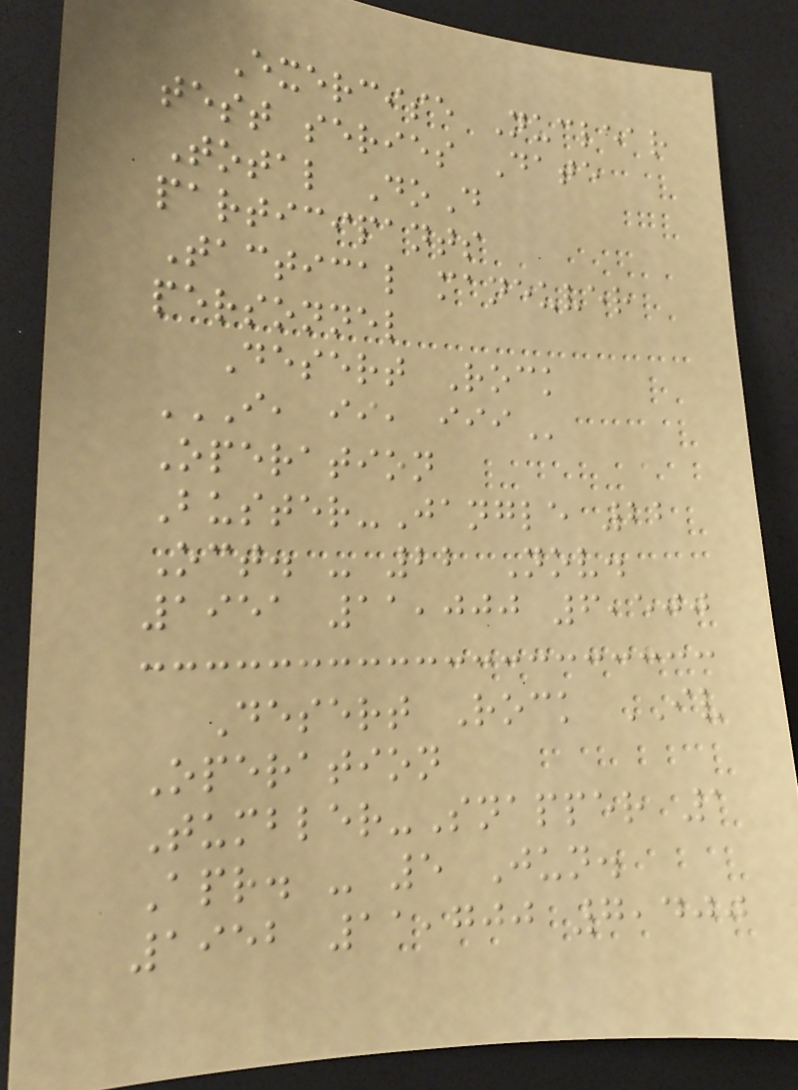Exercise Nuclear
test series Date
Total DoD
participants
Tactical maneuver
personnel
Desert Rock
I, II, III
Operation
Buster-Jangle 22
Oct. - 22 Nov.
1951 11,000 6,500
Desert Rock IV
Operation
Tumbler-Snapper 1
Apr. - 5 Jun.
1952 11,700 7,400
